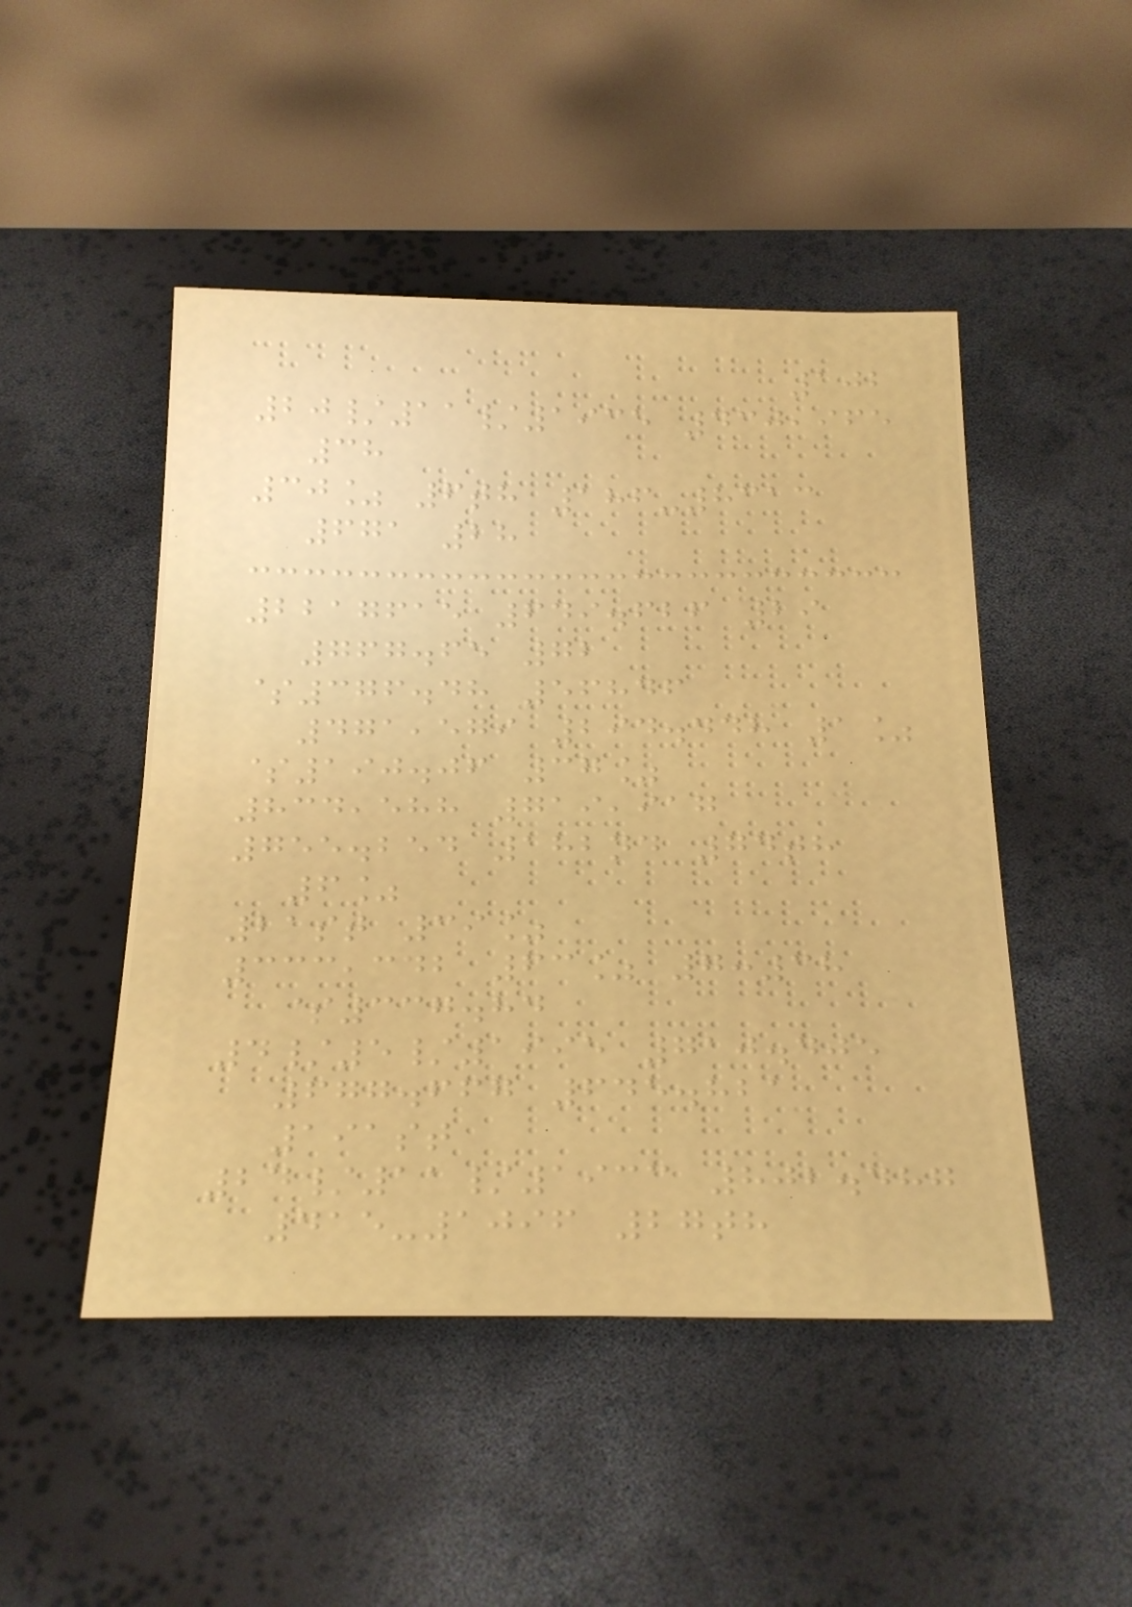102
20/11/1935 430,965
38
30% 6th 186-8313
671 28
2217615 649.626 29
767.65 72
$376.48 56846
471,579 294.448 1%
$190.06 37%
834,588 719,917
755.254 182nd 74th
6%
21st 39%
333,342 63% 7:38
$337.84
4/5/1995 710.405
677.667 645.821
191st
24/11/1933 802.487
415-1096 27th
